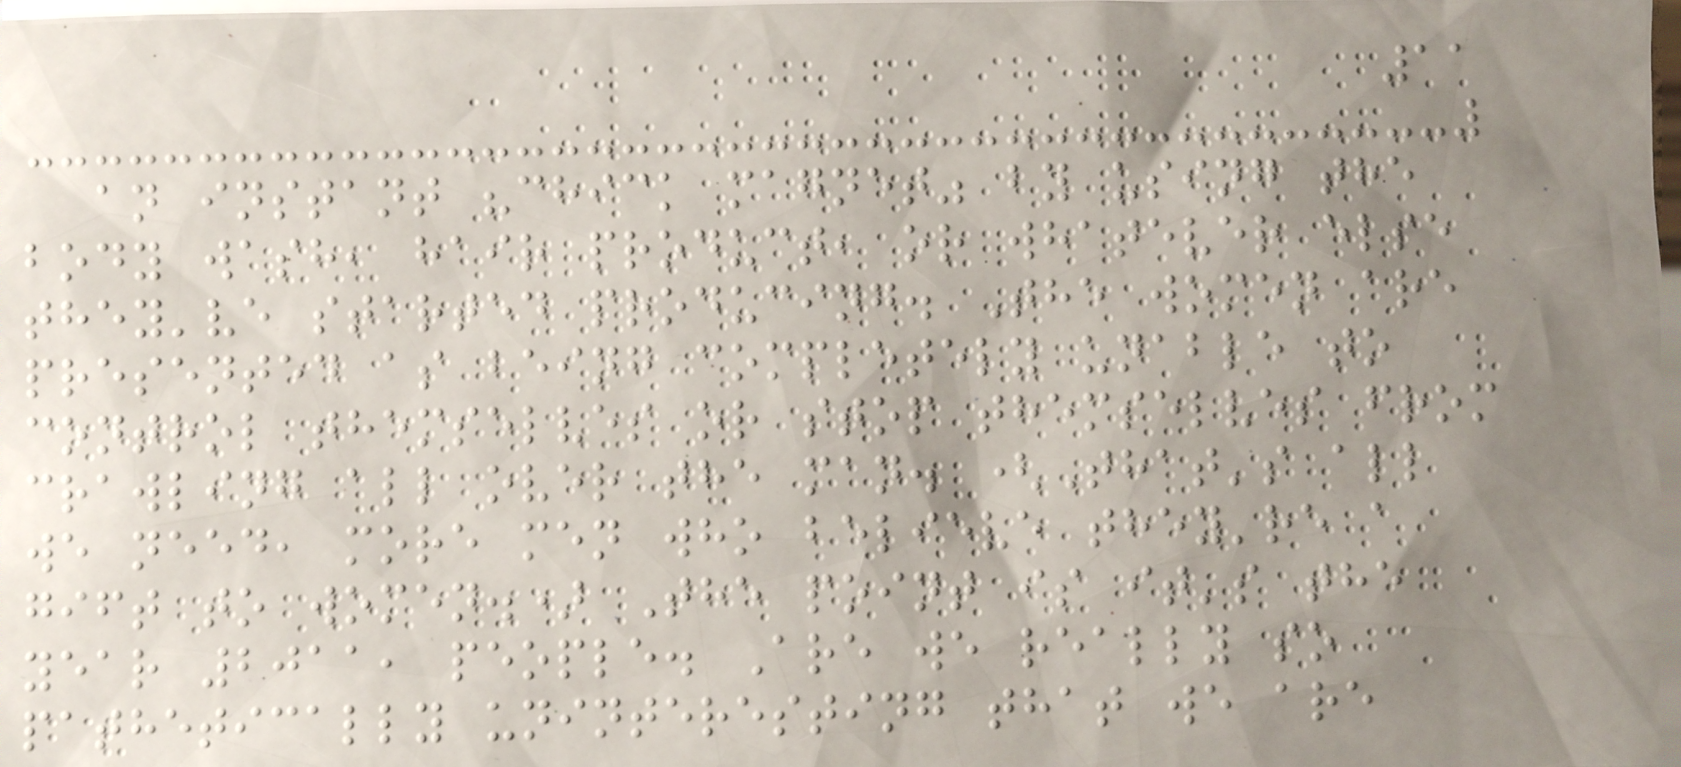11
an instant "chick magnet" by using the
body wash, hair product, or whatever else
they've started producing. The women are
presented as being completely unable to
control themselves or stop themselves from
crawling all over the man. (That's all
we need, more men who believe they're a
gift to women.) The point is it's the
year 2011, people. Are we really so
pathetically uninteresting that we are
